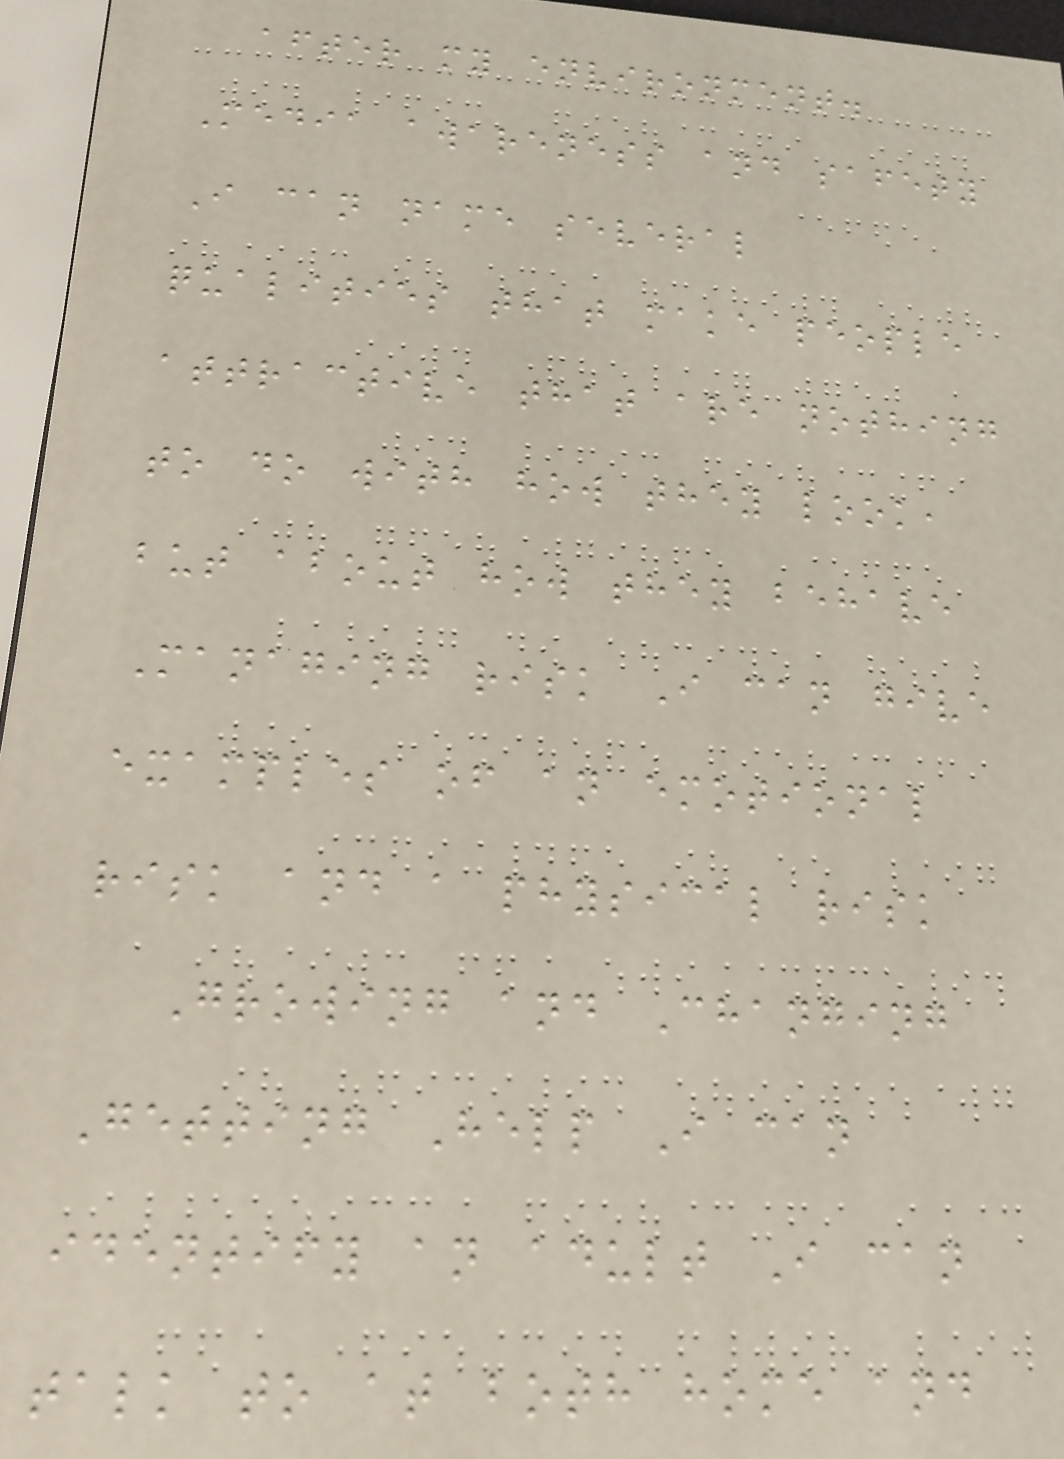after my environment.
Media awareness and safety
I can name several
qualities that make people
attractive that are nothing
to do with how they look,
but about how they behave
Managing risk I can give
examples of an emotional
risk and a physical risk
Growing and Changing
Getting Help I can
identify an adult I can
talk to at both home and
